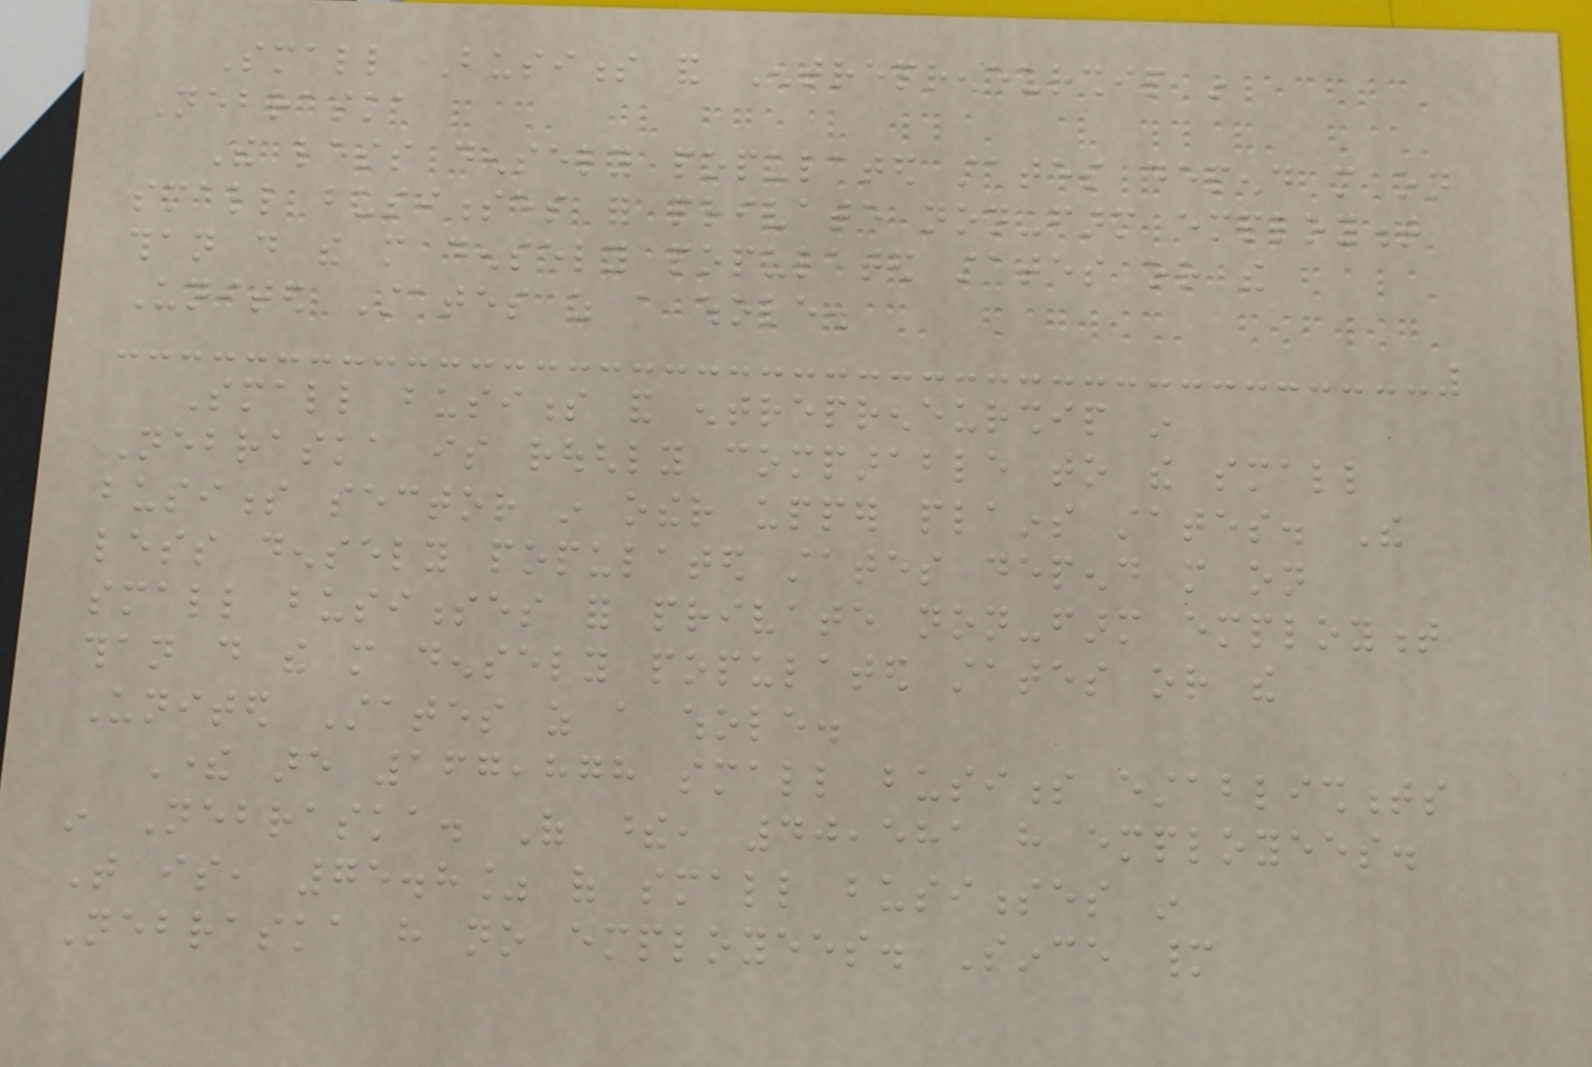Small Business and Entrepreneurship in
Nebraska
The less densely populated states depend more on
small businesses for private non-farm employment
than do the more densely populated states or the
United States as a whole.
Small business and entrepreneurship in
Nebraska is roughly comparable to the small
business sector in other upper plains states. The
less densely populated states depend more on
small businesses for private non-farm employment
than do the more densely populated states or the
United States as a whole.
There are 167,878 small business establishments
in Nebraska. Of these, 40,581 have employees.
That is, 75.8% of small businesses in
Nebraska have no employees. Since many
